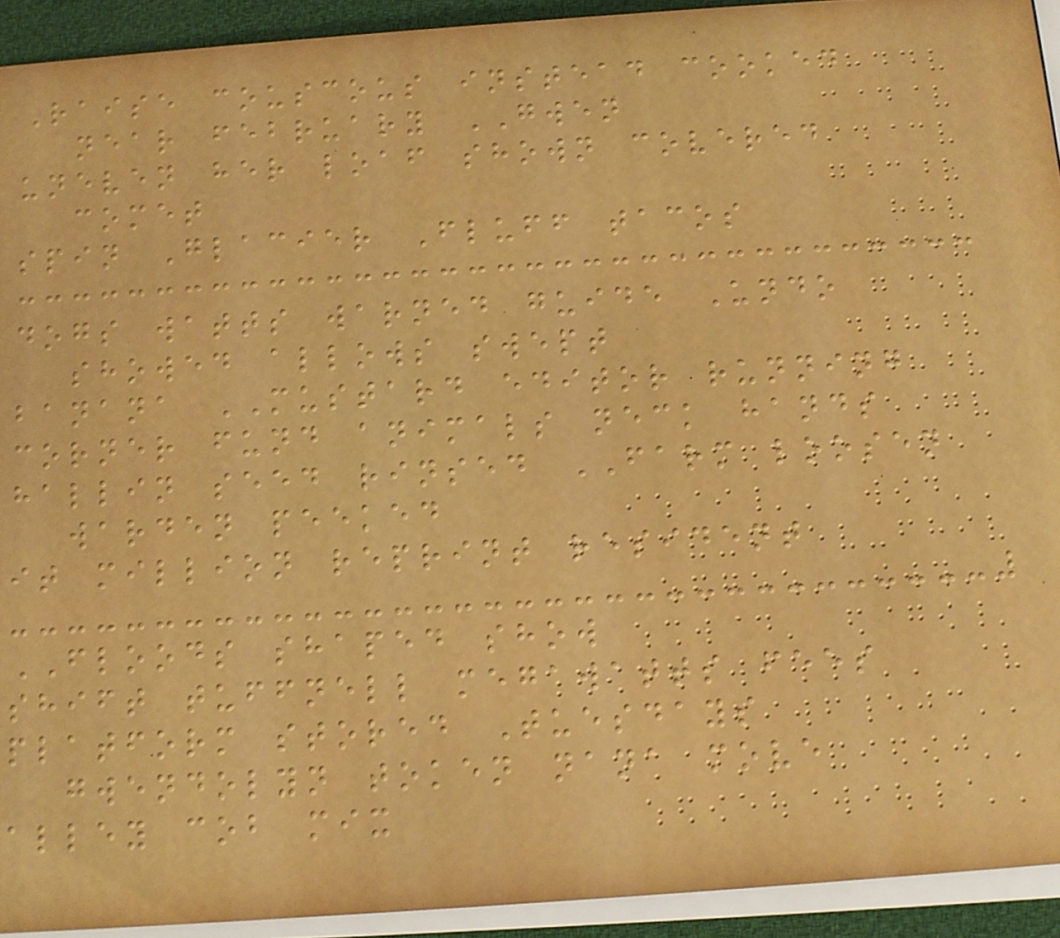Raise couscous instead cooked
near february GWEN
uneven her loaf shown covered
comet
spin Glacier Fluff tacos
dogs watts warned guide Undo
showed allows swept
banana MUSTARD editor running
corner fund animals neck hands
hallin seed rinsed FARM loosen
warden peeked
it million reprint resident
FLOODS shaped show
shift tuffnell megawatts fees
platform stored Tuesdays
gwendolyn token nana move
alley cob mix
